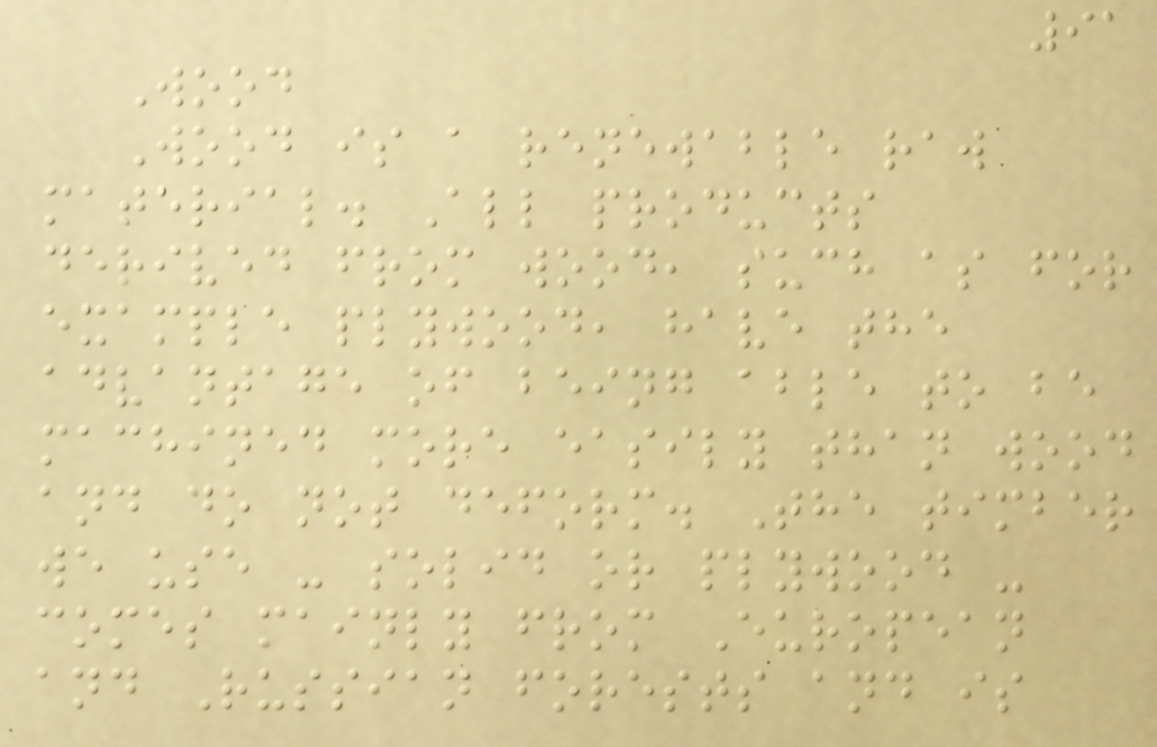91
Wood
Wood is a renewable raw
material. All products
derived from wood, such as for
example plywood, have the
advantage of being able to be
machined more easily than wood
and do not deform. The timber
we use - solid or plywood -
comes mainly from European
and Russian forests and is
